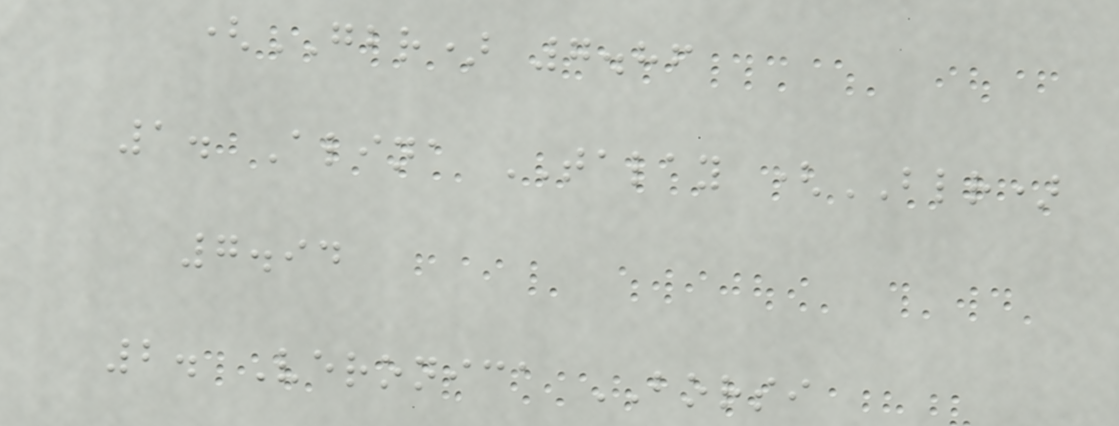(GBR) 7.86
1. Alina TALAY (BLR)
7.94
2. Veronica BORSI
